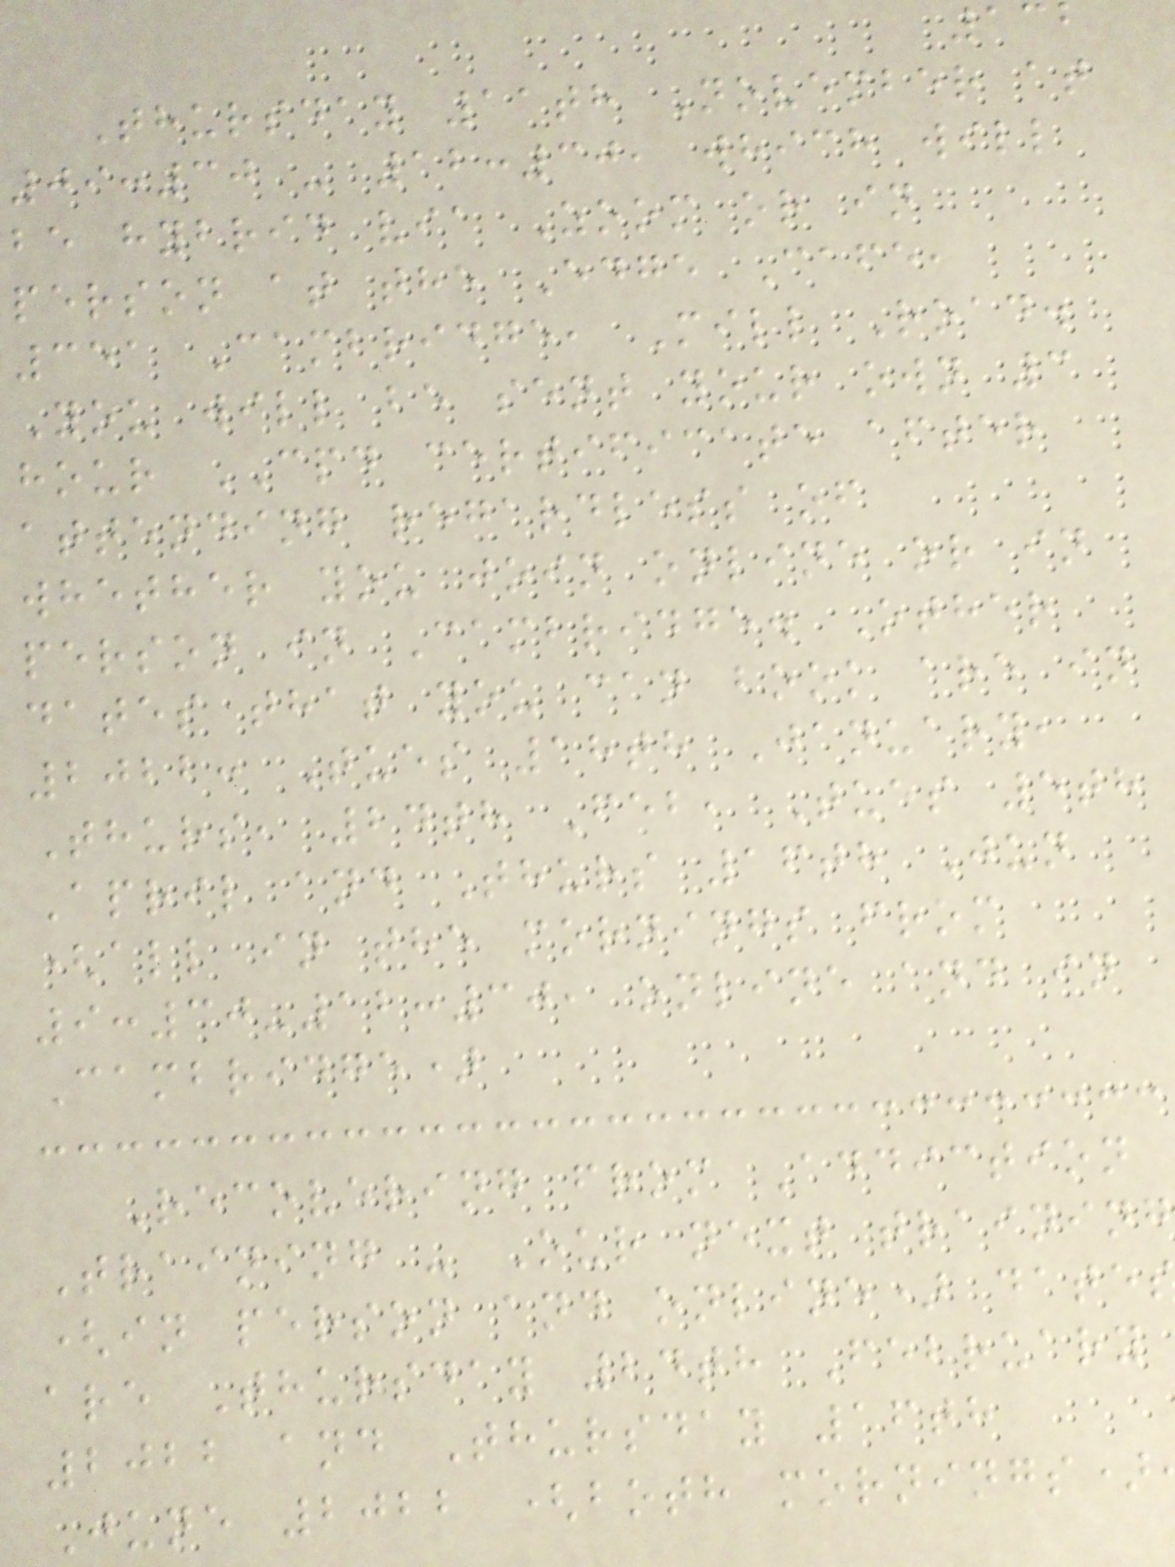Thursday 11th November at
09:30 - 12:30, which will
be hybrid via Zoom or in
person at the Edge Cafe,
351 Cambridge, Mill Road.
You will be sent your own 3
hour CPD certificate after
attending regardless of
whether you join online or in
person in Cambridge. Other
dates that you can book are in
2022: Tues 18th January,
Thurs, 24th Feb, Tues 5th
April and Thurs 16th Jun
(all in the mornings from
9:30-12:30, online and in
Cambridge)
Recovering from Addiction
Training - Our next training
(in person and online) date
are Thursday 24th February
2022 and Thursday 16th
June 2022 (both mornings)
